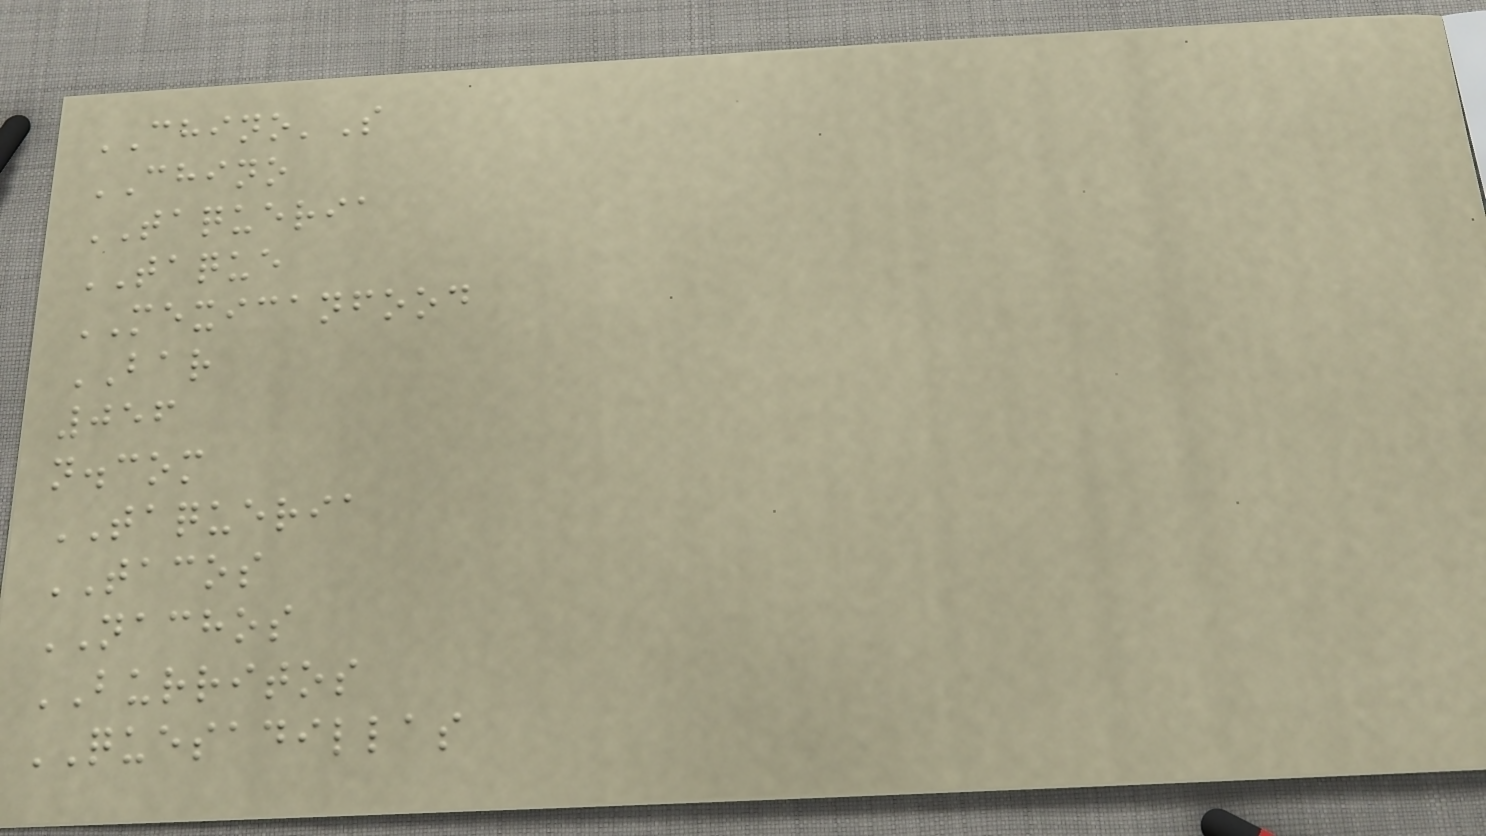CHINO'S
CHINO
TAQUERIA
TAQUE
MEXICANFOOD
BAR
056
n.com
TAQUERIA
TACOS
NACHOS
BURRITOS
QUESADILLAS
